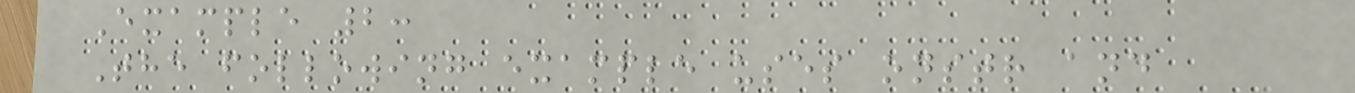Example 2:
The following example uses onstr and
